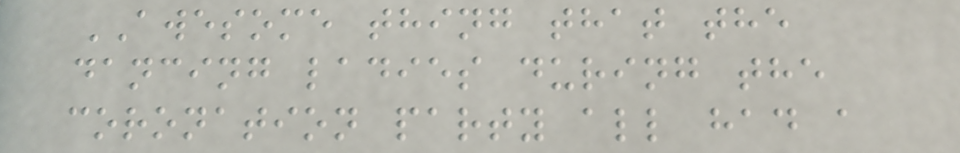AWESOME thing that the
dancing ladies during the
coronation party all had a
